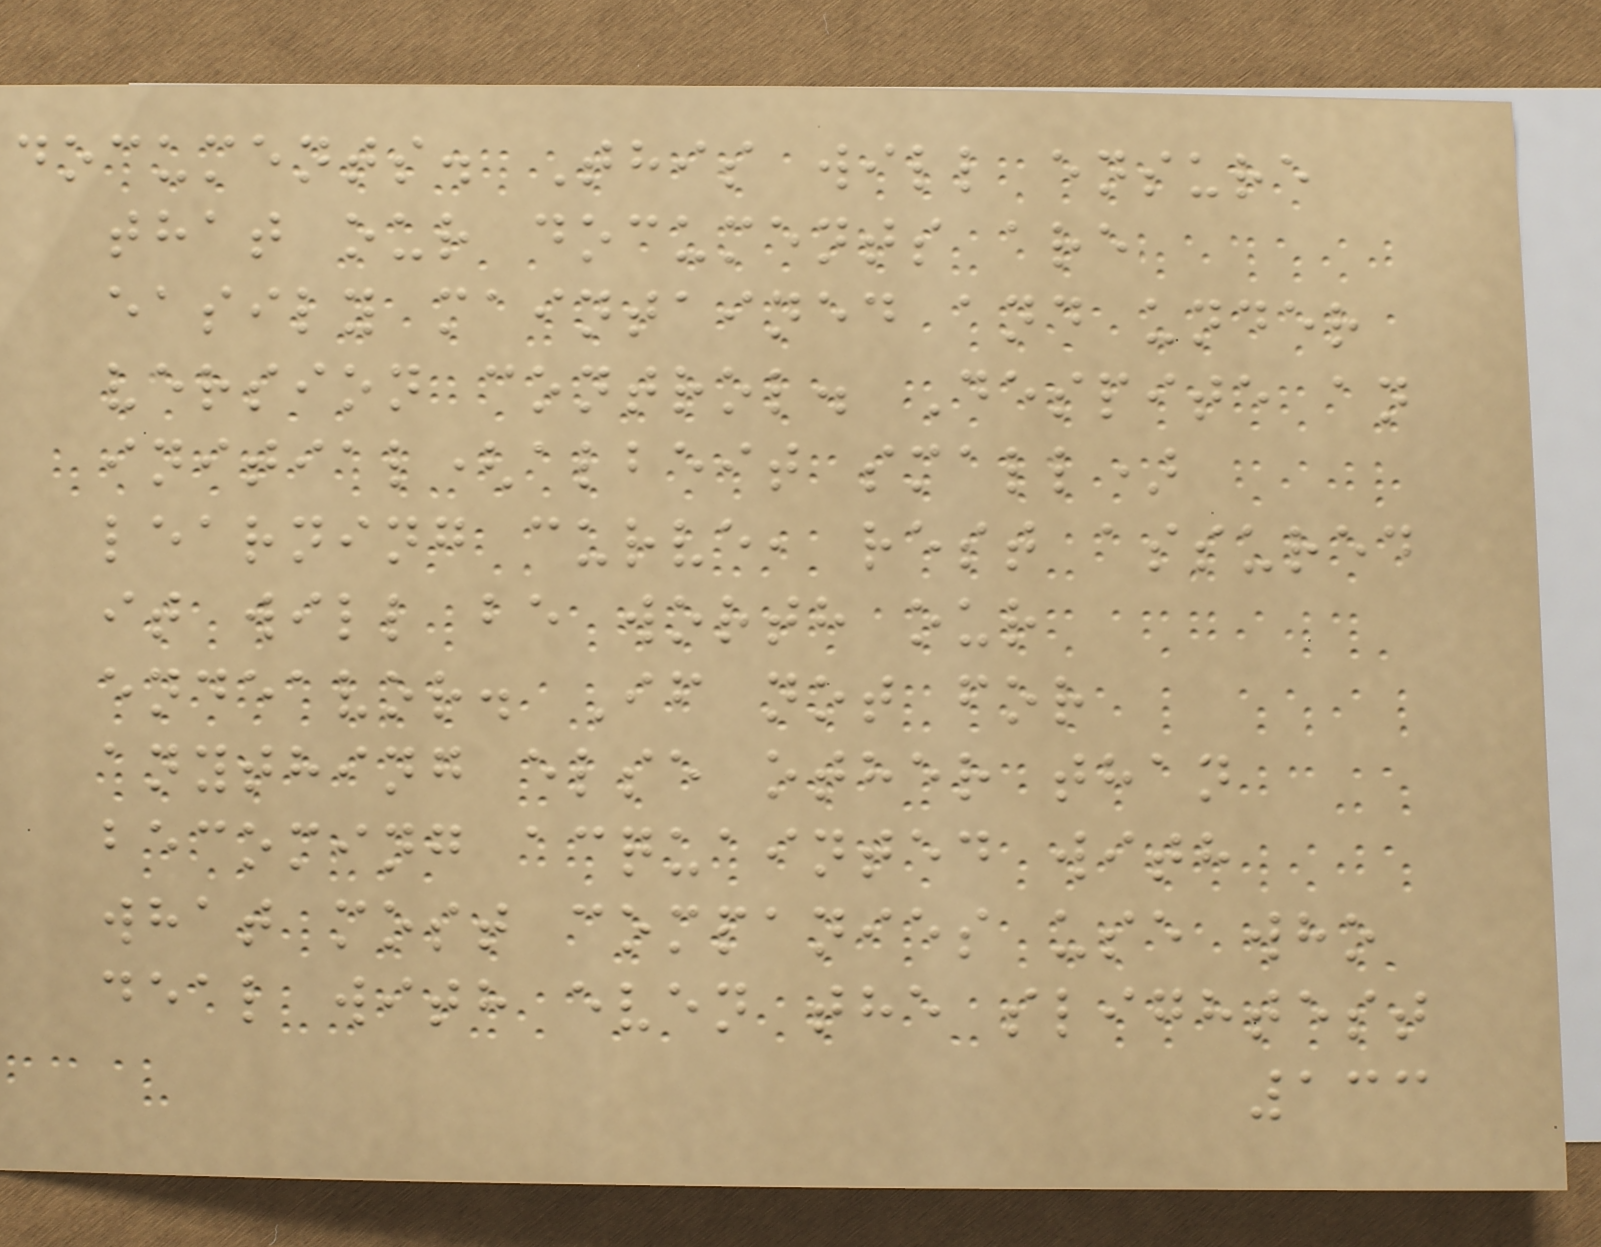documents. This will ensure
that our documents are
easily maintained and under
version control. Despite an
initial(albeit small)
learning curve, rest assured
it will be worth our
endeavor. If not for
anything else other than
becoming acquainted with
what most companies use who
deal with even the slightest
133
